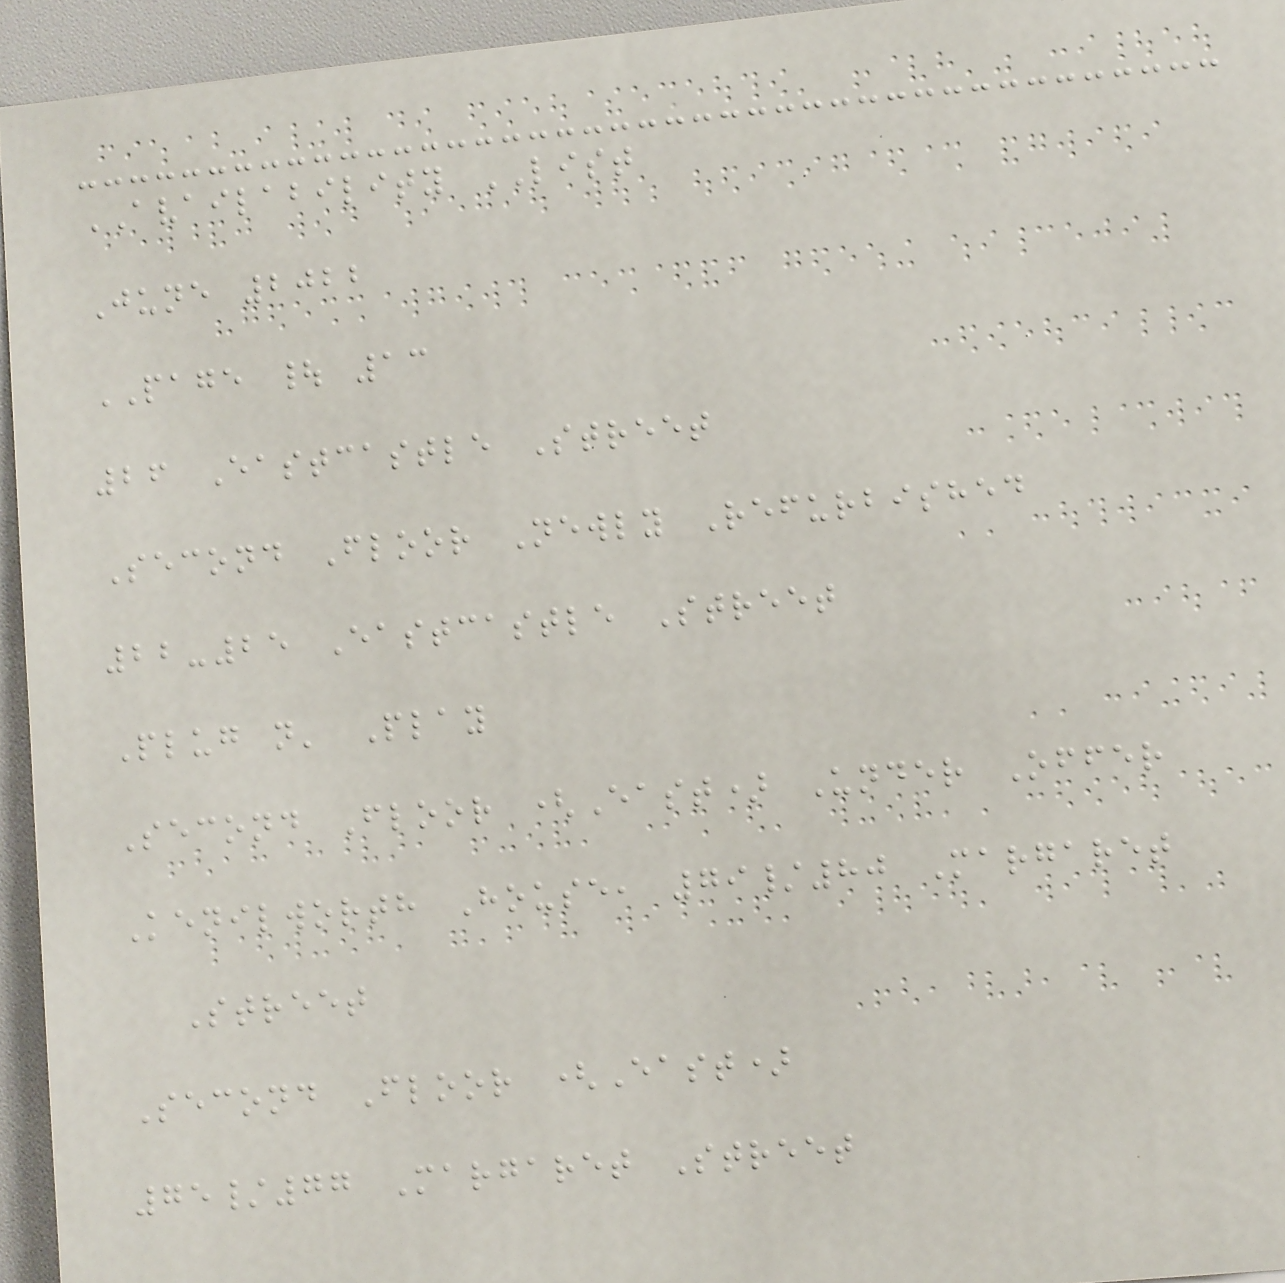AVAILABILITY LIST
June 2022
PAGE | 13
26 Eastcastle Street
Second Floor Newly Refurbished
22-25 Eastcastle Street
Plug n' Play
Second Floor (East) Under Offer
Kenilworth House, 79/80 Margaret
Street
Second Floor (East)
75/77 Margaret Street
